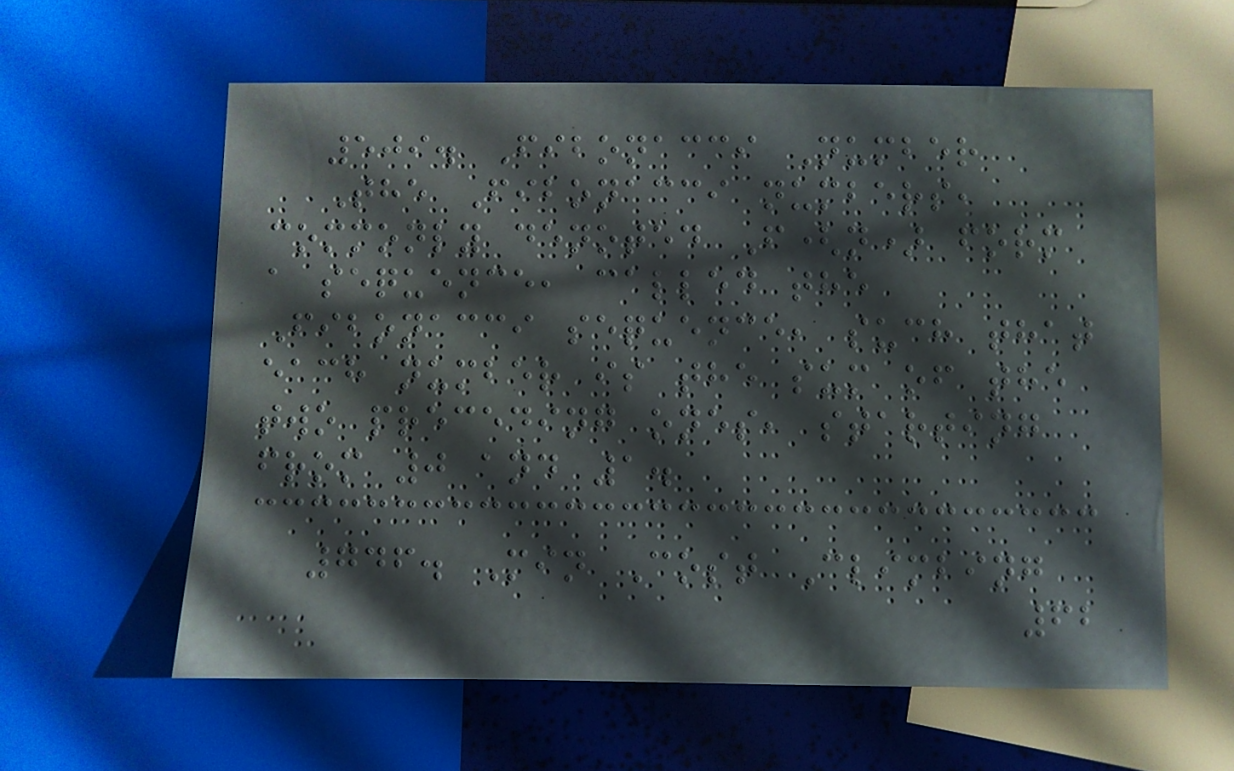509. Fibonacci Number
The Fibonacci numbers,
commonly denoted F(n) form
a sequence, called the
Fibonacci sequence, such that
each number is the sum of the
two preceding ones, starting
from 0 and 1.
746. Min Cost Climbing
62
